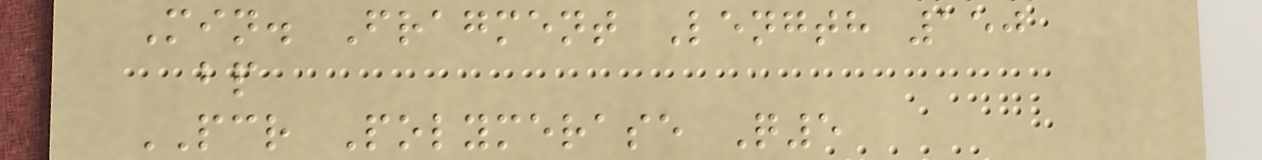Min. Fragment Length 150
bp
PCR Polymerase Q5
